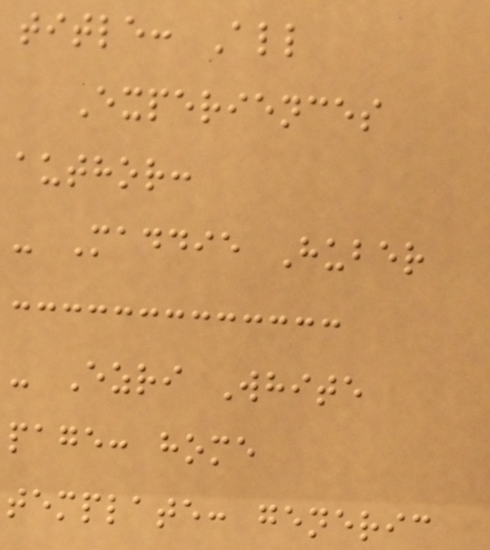title: All
Experiences
author:
- Maddie Huber
- Ezri White
page: home
template: generic
